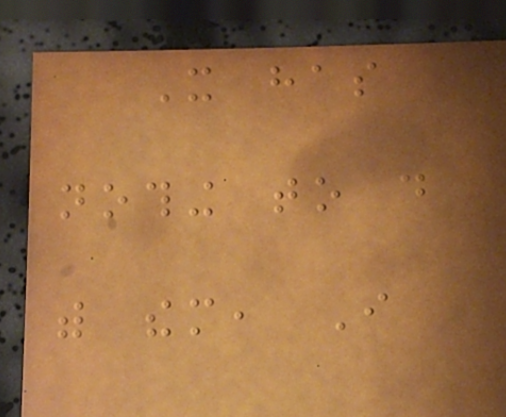It has
nothing to do
with them, I
